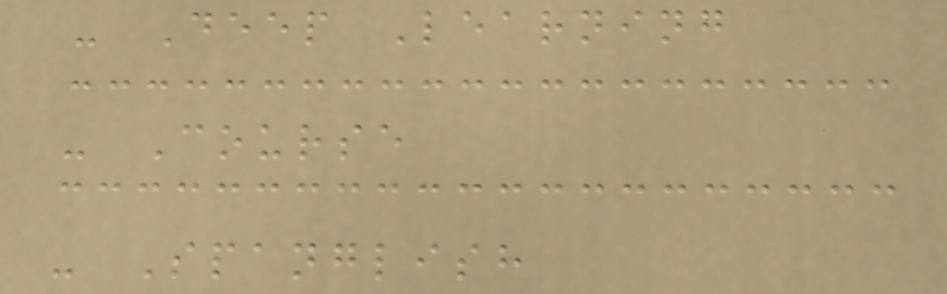- Deep Learning
- Course
- Spanglish
